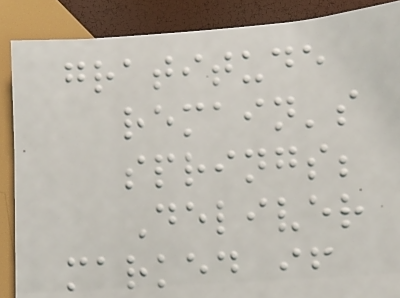gratitude
remain's
springs;
Deliver
marked if
